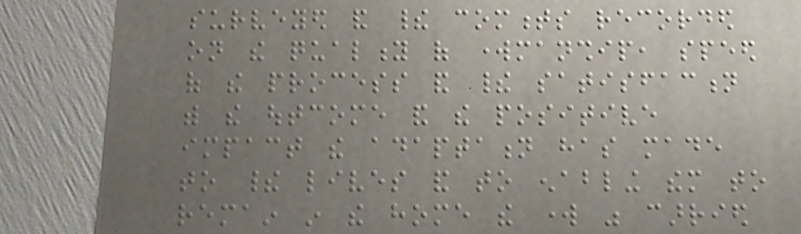surveyed and their comments recorded
on the quality of workmanship, speed
of the process and their satisfaction
with the outcome and the positive
impact the adaptation has made
to their lives and to enabling them to
remain in the home the work was carried
